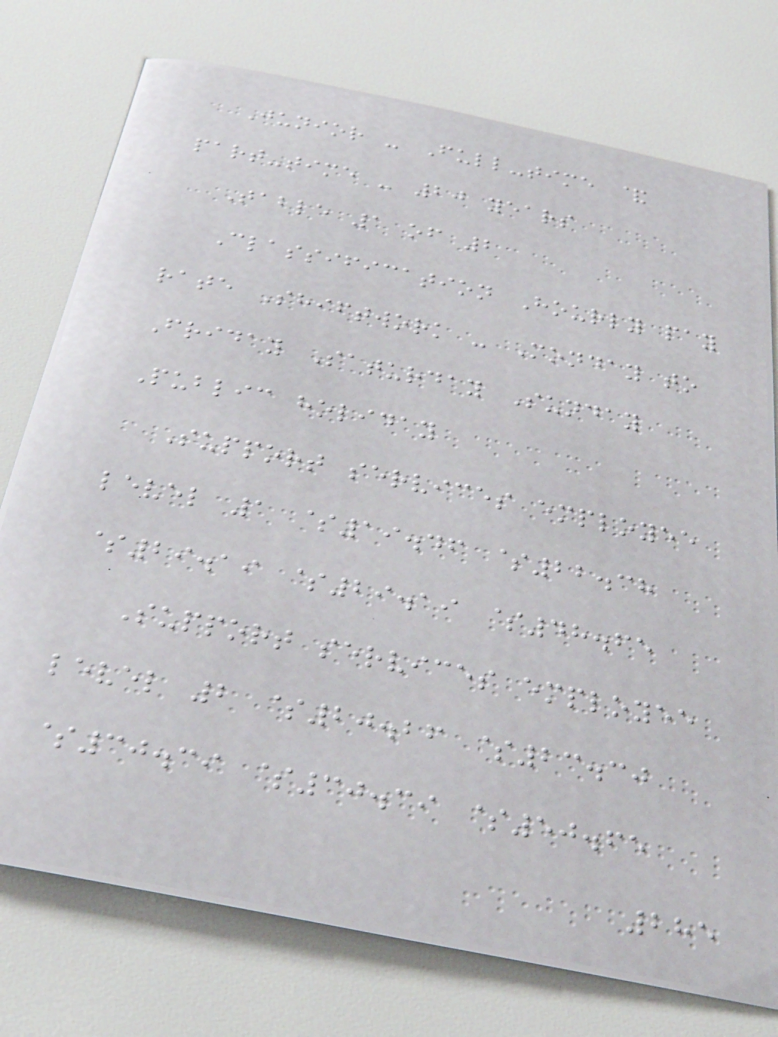Junior - Full-time &
part-time - 20 years
Table 1 of 2
Classification Hourly pay
rate Shiftwork - Monday to
Friday Saturday Sunday
Public holiday
Support services employee
level 1 $19.46 $22.38
$29.19 $29.19 $48.65
Support services employee
level 2 $20.26 $23.30
$30.39 $30.39 $50.65
285
